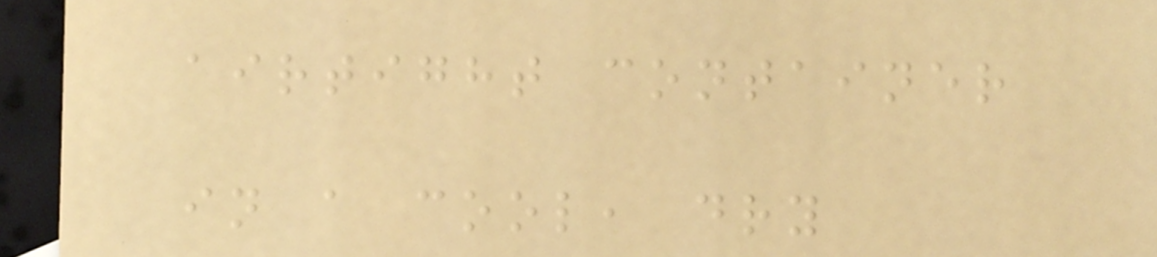airtight container
in a cool, dry
